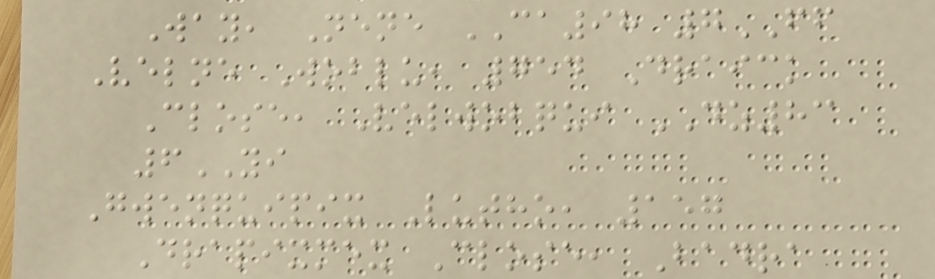Way, Nene CA98 7FF
Velne Woblu, 754 Draick
Close, Velwobqui DZ83
6YI
Gwenquipix Lutho, 157
Drapixmex Close, Badra
